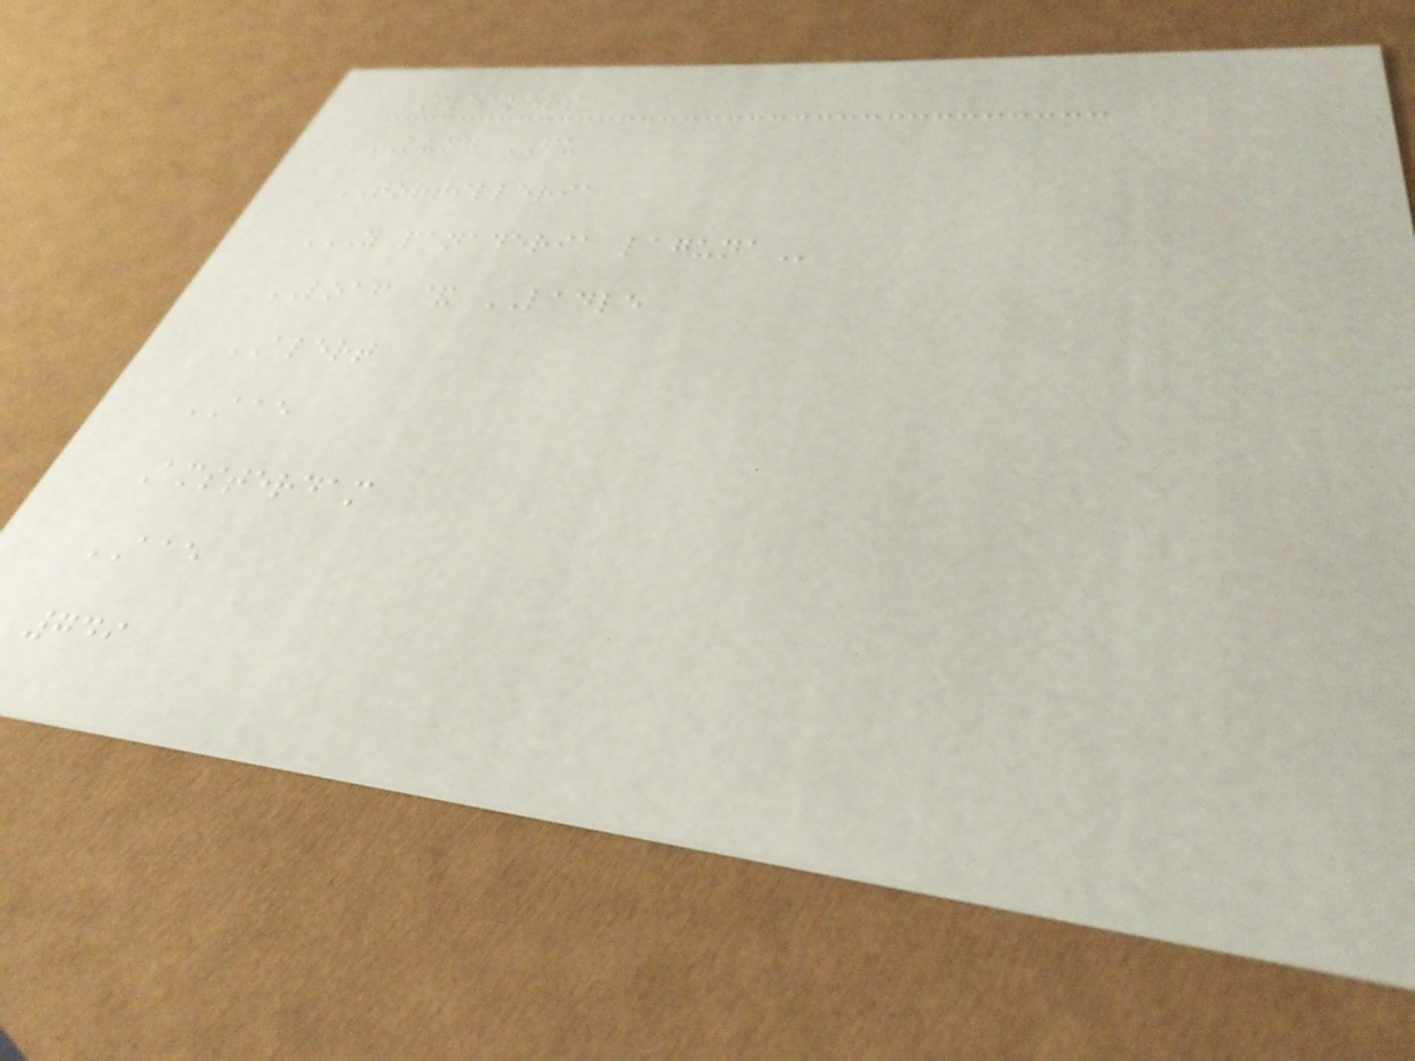CLEANERS
KUNG FU
TORTILLERIA
Y PANADERIA LAGUNA
LOAF & LADLE
ALERT
AAE
Amsterdam
AAE
749
